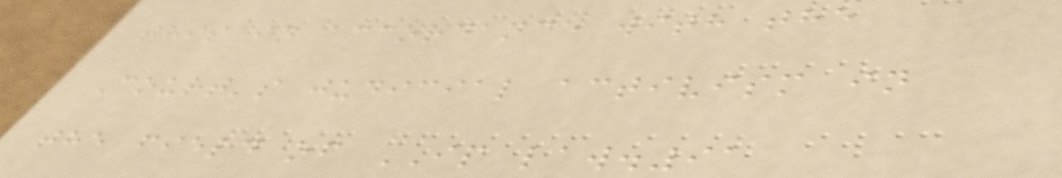this in accordance with the
Court's judicial activism in
the field of IP law.91
